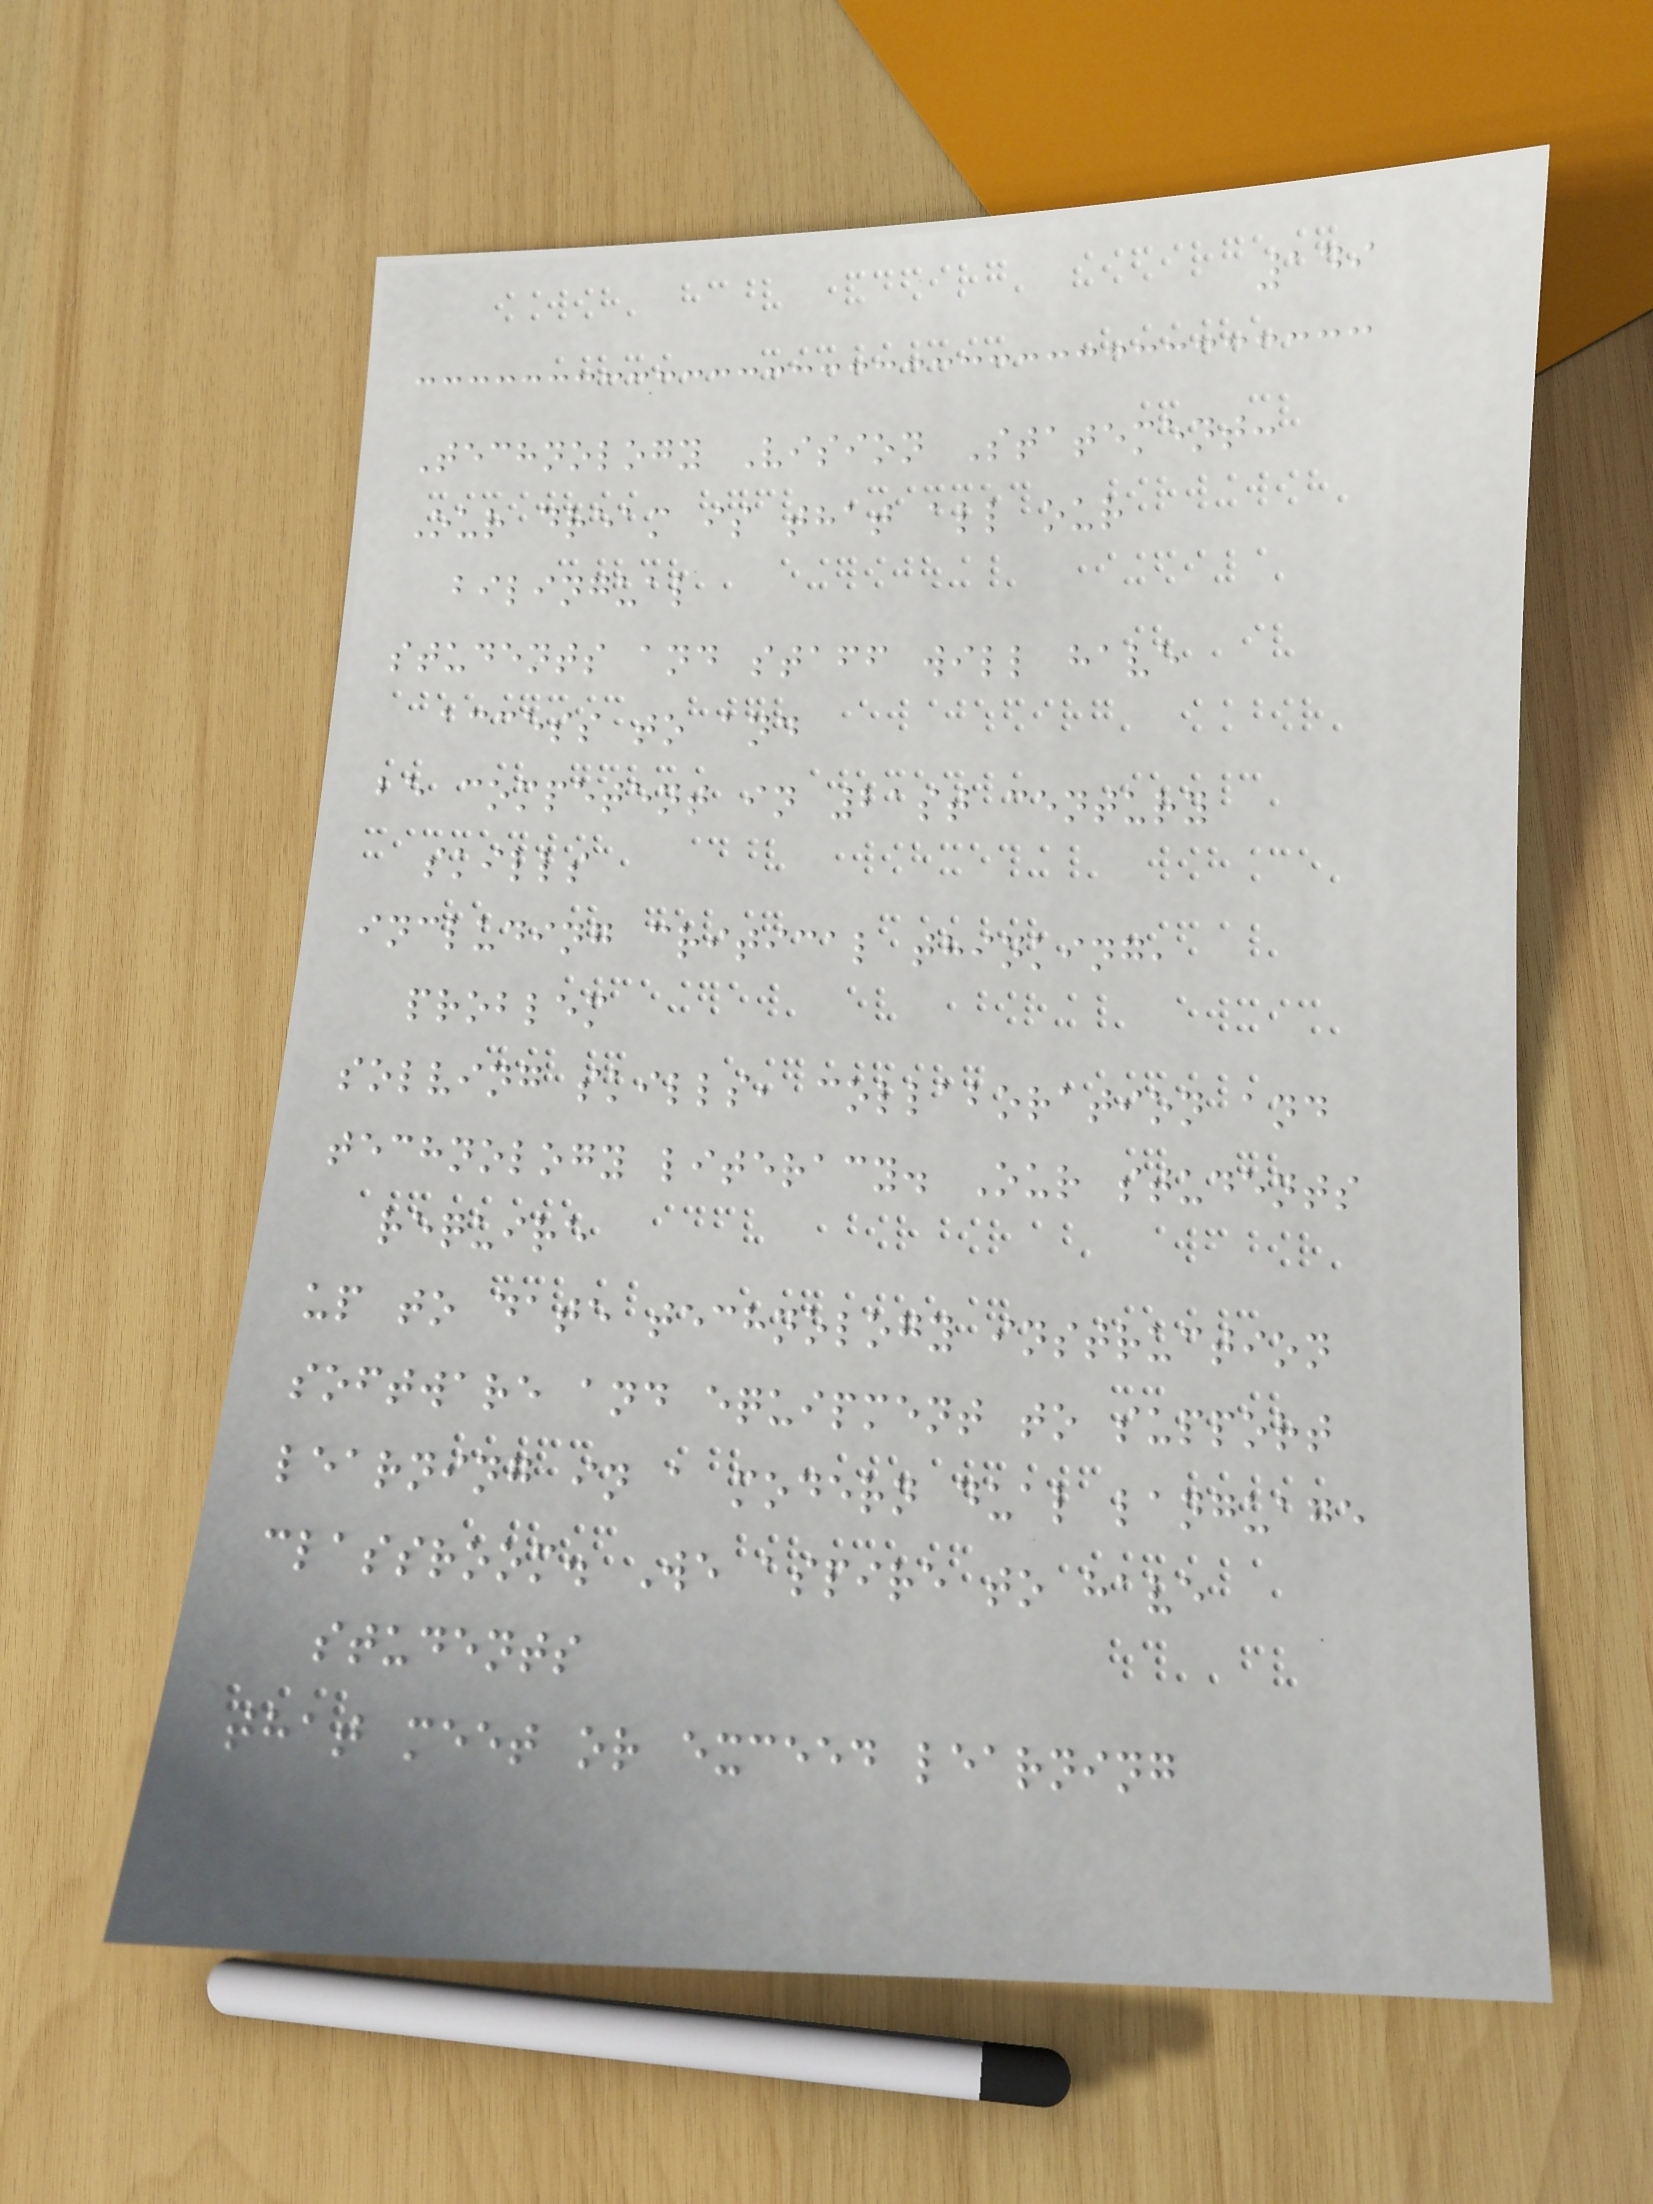149
Technology Vision Statement:
Our dream is that all our
bilingual
students and staff will have
access to and
be competent in 21st century
skills
including critical thinking,
problem
solving skills, collaboration and
technology literacy. Our students
require
up to date technology instruction
software and equipment to support
learning in a modern dual language
classroom. We aspire to have
students
that meet or exceed learning
